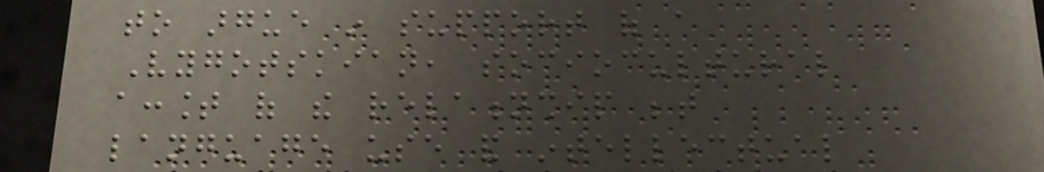to argue in support of a
Vygotskian, sociocultural
account of the relationship between
language use and intellectual
